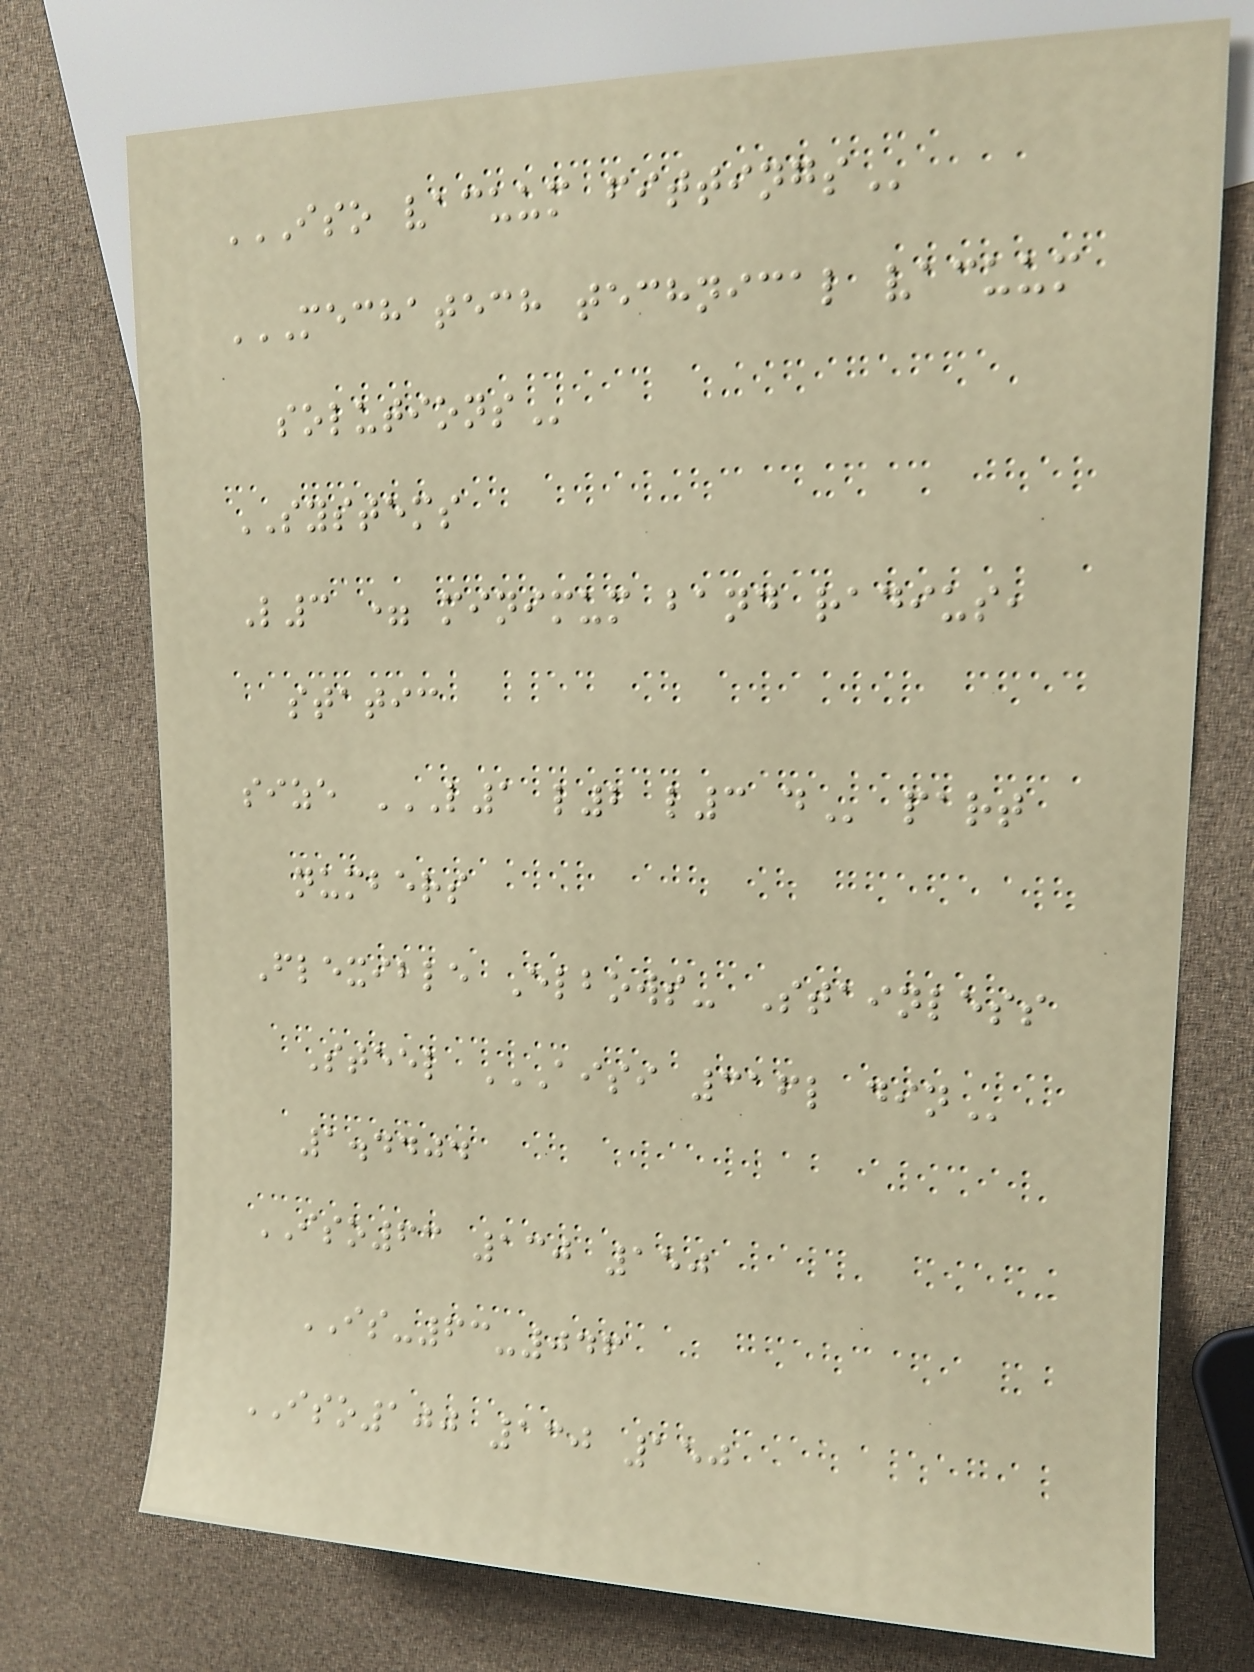ISO VACUUM FITTINGS
MECHATECH TECHNICAL VACUUM
SOLUTIONS
SYSTEMS
L3 = minimum band radius,
static
size L1 L2 L3 D part
numbers
Flexible Elbows- Stainless
Steel AISI 316L DIN
1.4404
ISO63 130 150
IS-63-046
ISO100 130 150
